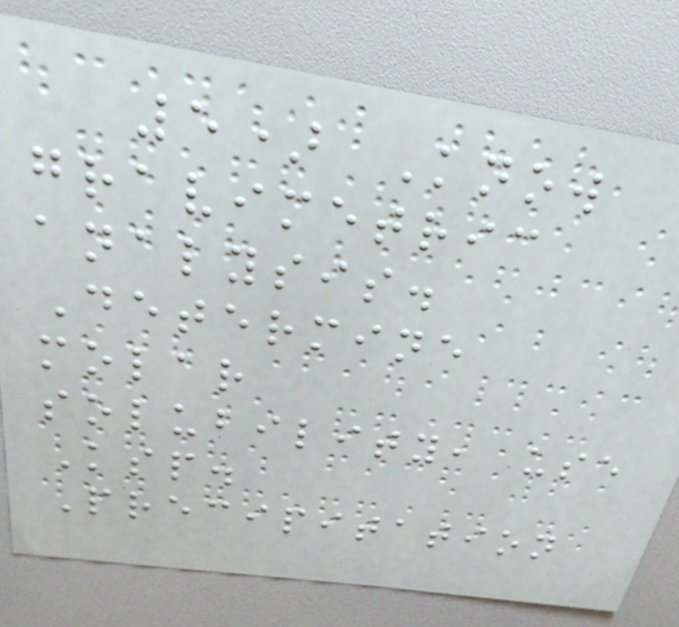5) Know
gravimetric
analysis.
Determine
molar
solubility, use
Ksp.
Precipitation
